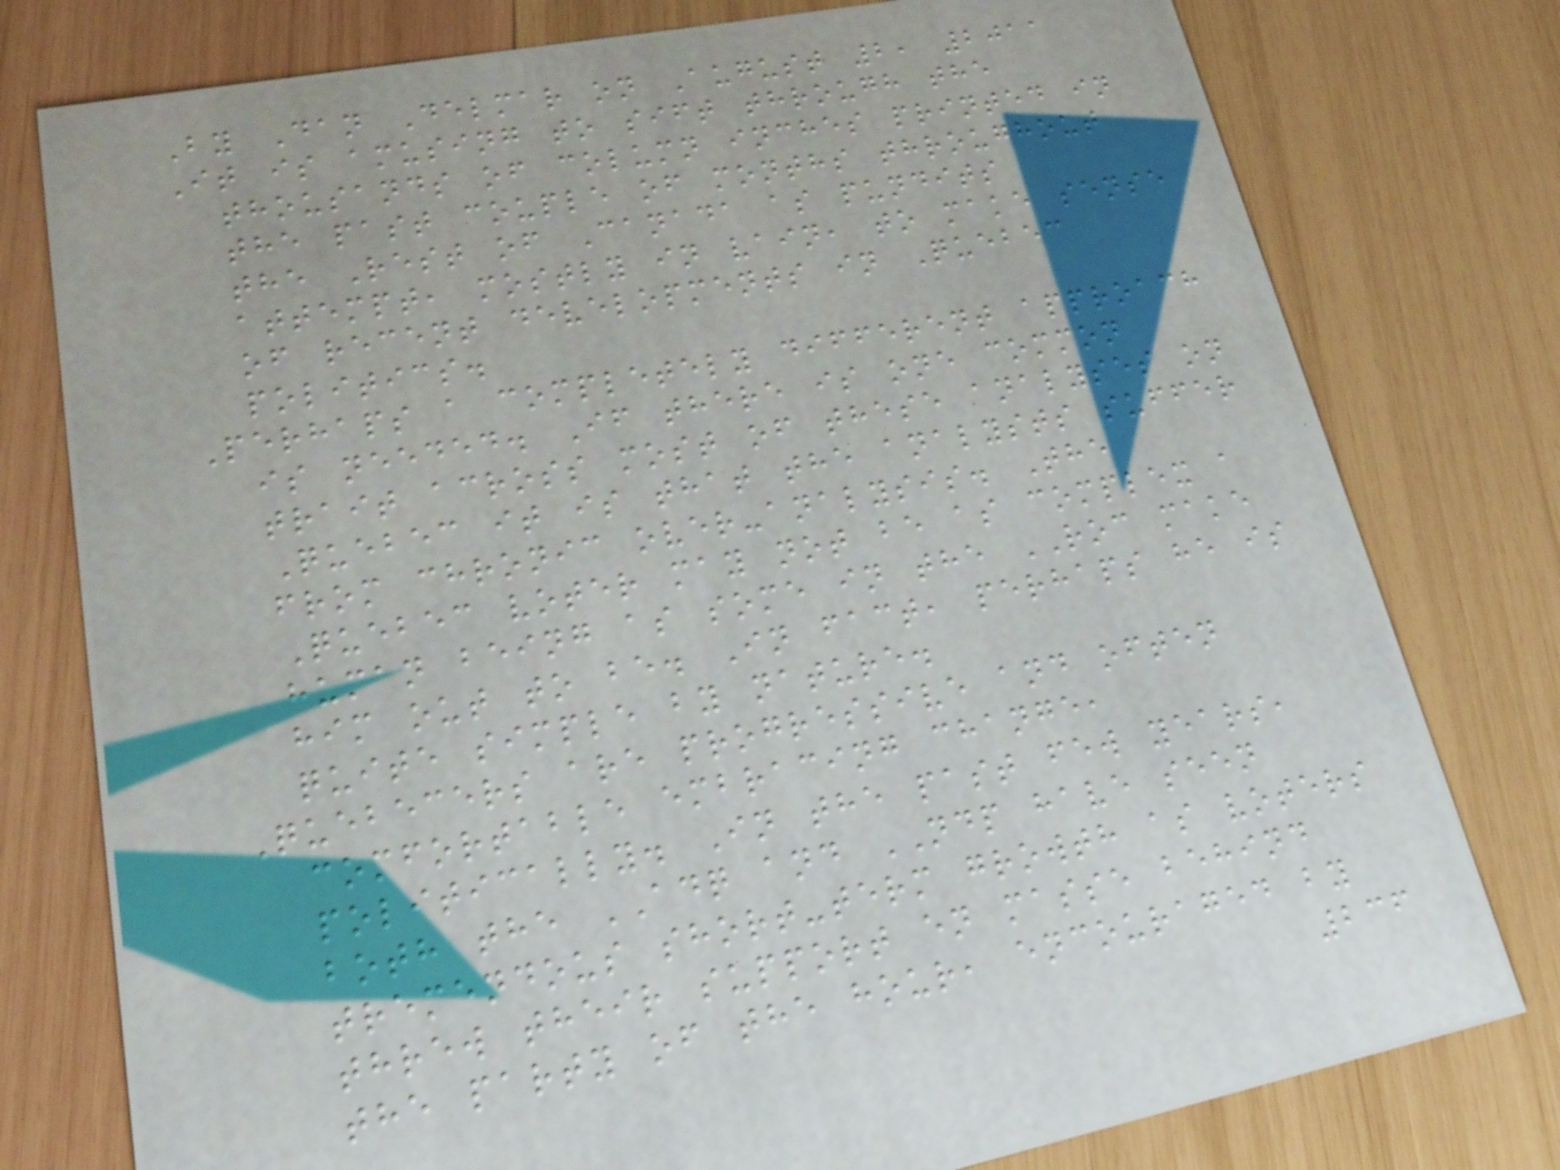By Dan Delmar on August 2, 2011
It is amusing to sift through the
thousands of column inches printed in
the past couple of months throughout
the Rest of Canada as pundits
attempt, mostly in vain, to make sense
of recent developments in Quebec
politics.
Perhaps a completely different approach
is needed. If there is one common
trait across most of these analyses on
Quebec it is that the analysts suffer
from chronic over-analysis. The
Quebec voter may not be as complex a
human being as some in the ROC make
him out to be. In fact, perhaps he is
quite simple by nature.
Quebecers are progressive and often
comfortable embracing change,
politically. In the past few years,
both the ADQ and NDP have seen
tremendous short-term growth as voters
threw their support en masse behind
the party of the hour, encouraged by
236
